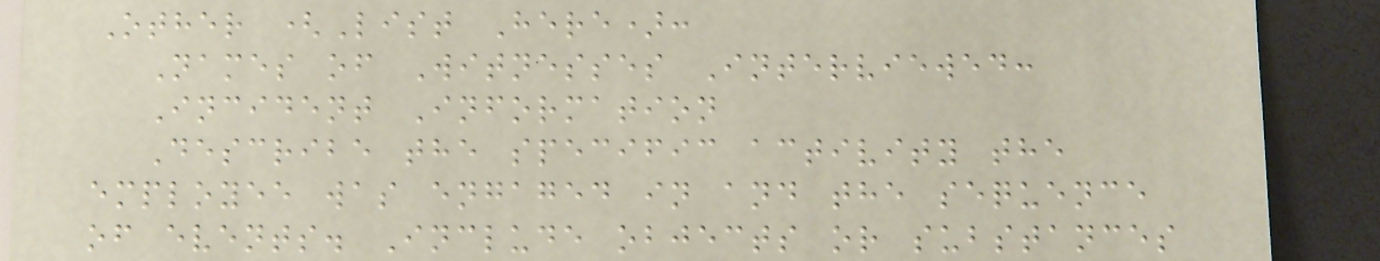Other (List Here):
Names of Witnesses Interviewed:
Incident Information
Describe the specific activity the
employee was engaged in and the sequence
of events. Include objects or substances
